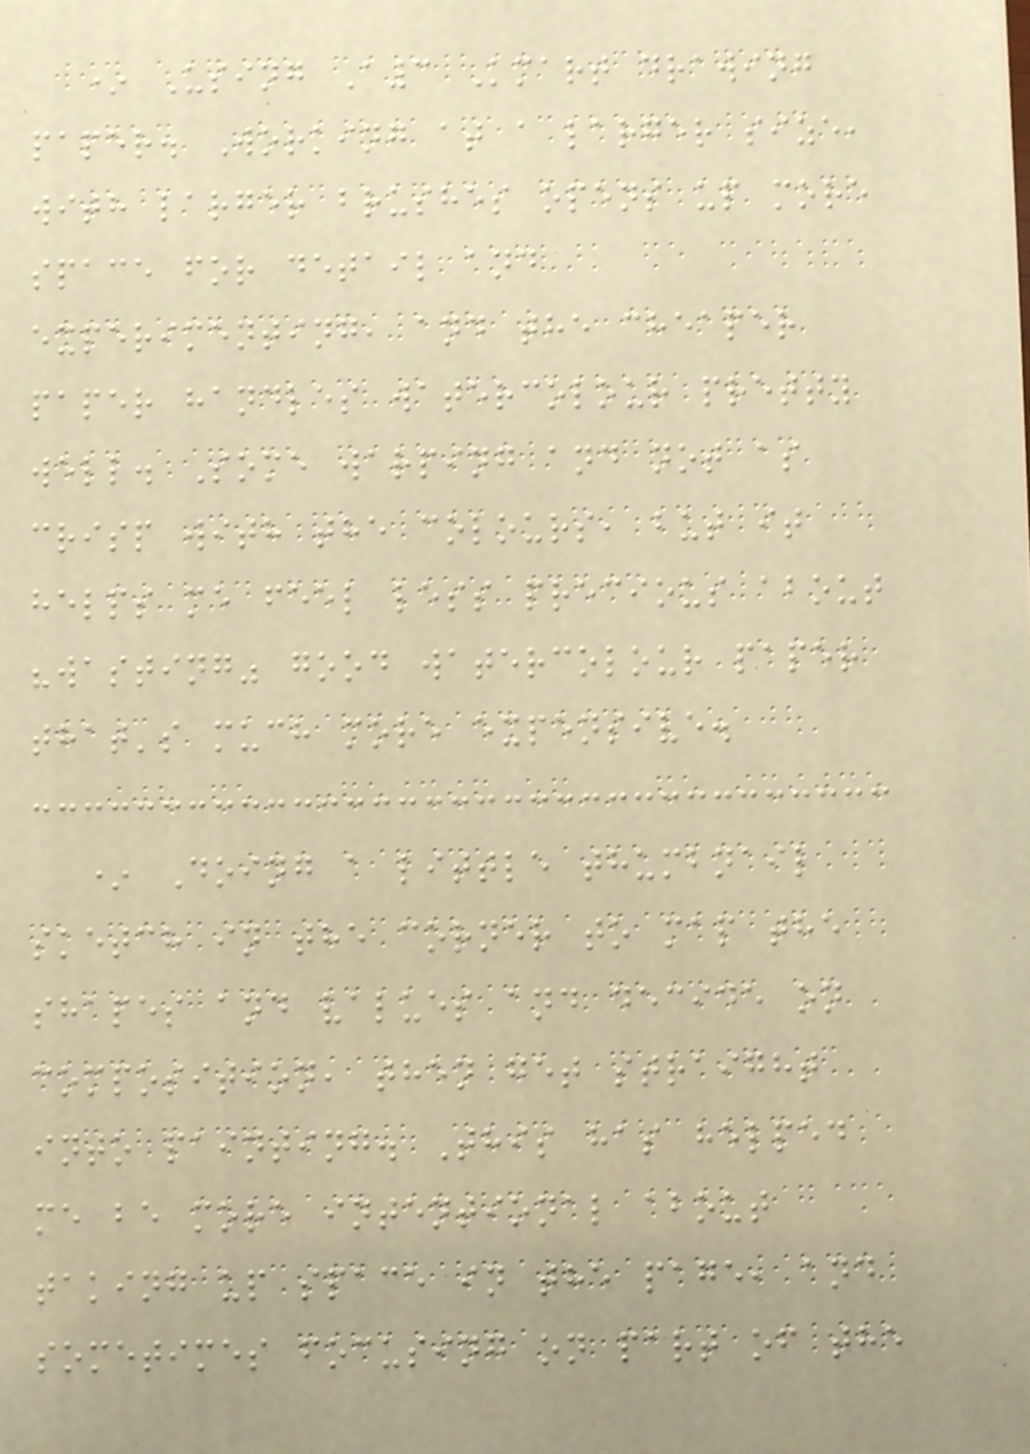* Using A3 Kmart drawing
paper. Working at a larger size,
with larger brushes opens up more
space for detail and
experimenting, and the cheaper
paper handles watercolour pretty
well. Some warping and not as
crisp with the colours, but it
helps me feel less precious about
"wasting" good watercolour paper
that's much more expensive.
* Doing a little thumbnail
sketch in the corner to map the
shapes and values and decide on
composition, then get straight
into painting. This has helped
me be more intentional about
taking up space in the page, and
sometimes focusing on part of the
